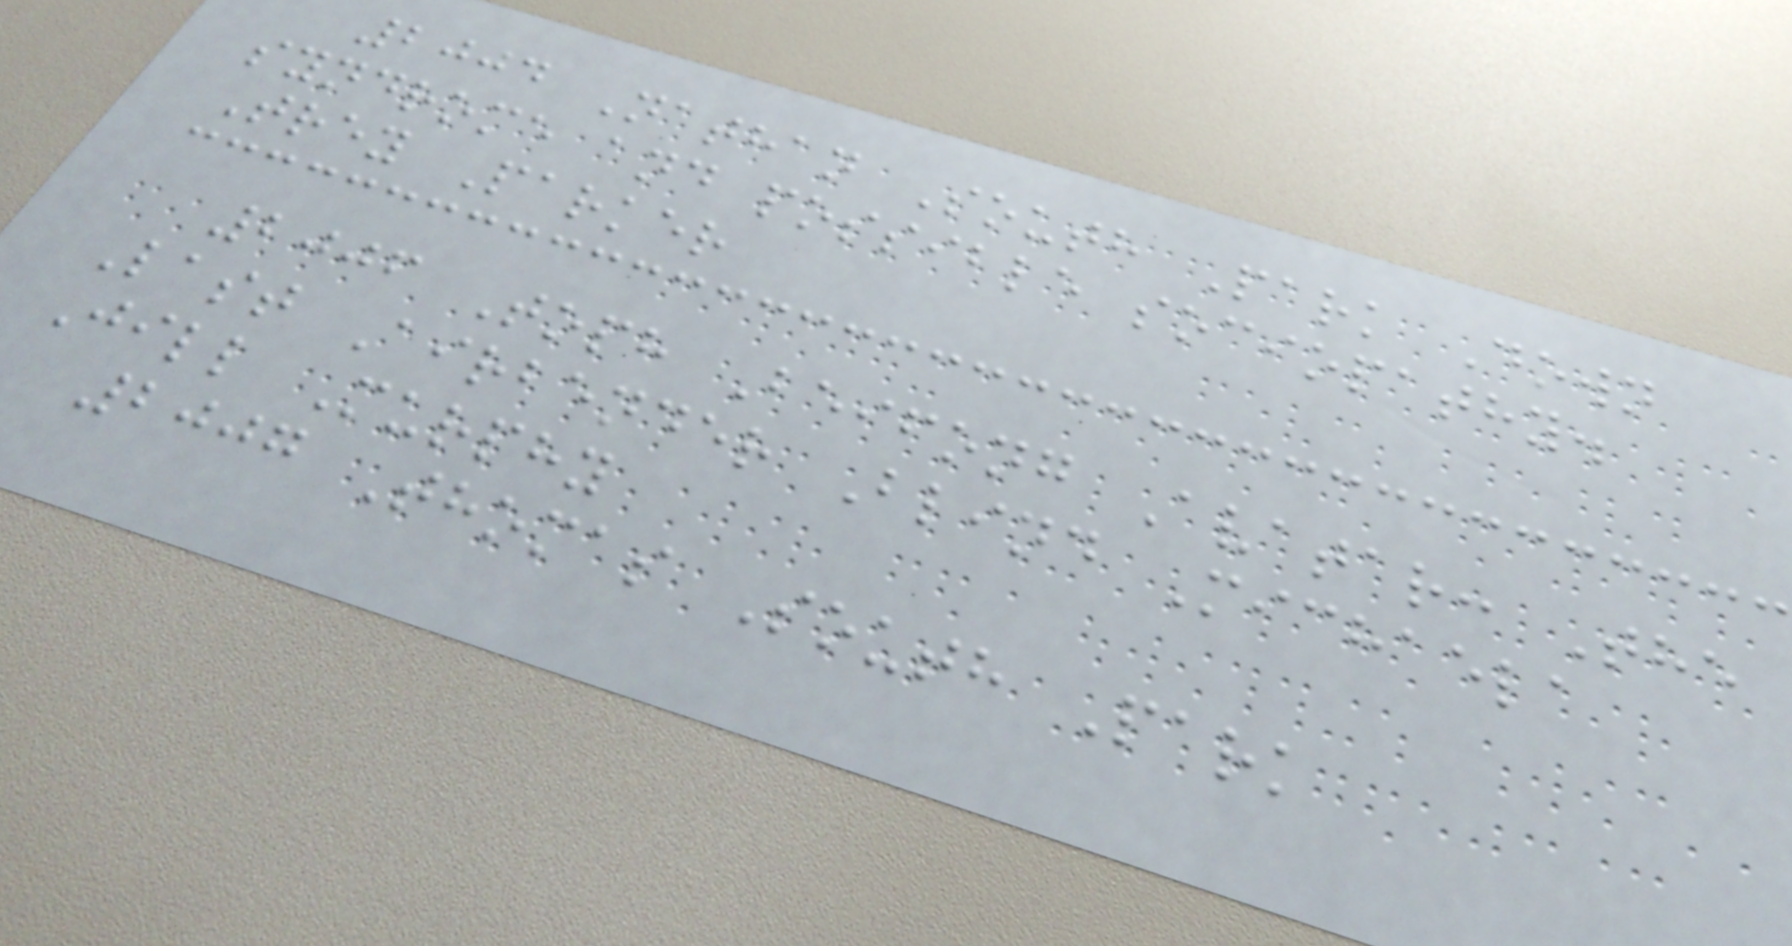2004 Nathan South Park Down
syndrome and possible sociopathy.
Trey Parker
2006 Toph Beifong Avatar: The
Last Airbender Blind Michaela
Jill Murphy
2007 Thomas South Park
